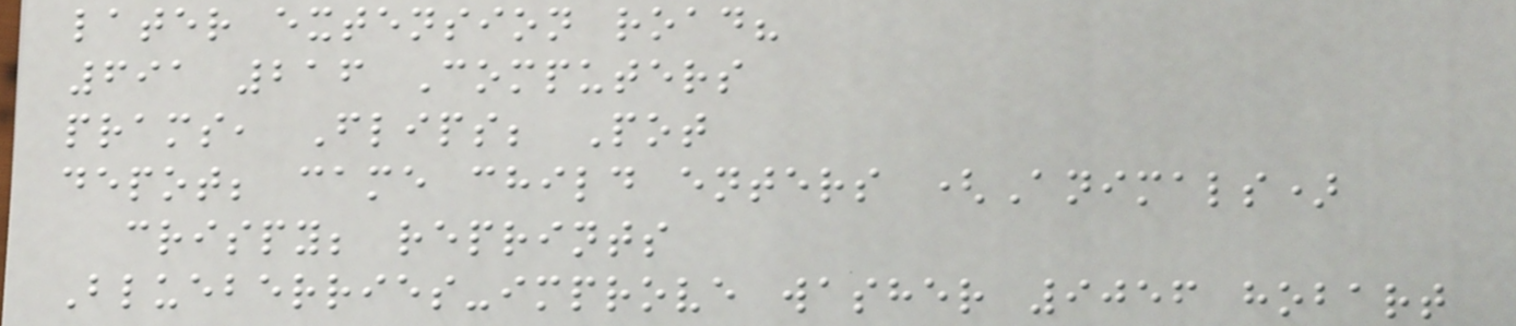later extension road?
691 216 Computers
prams, Flips; Pot
depot; came child enters (Animals)
crispy; reprints
Blueberries-improve washer 9056 hobart
